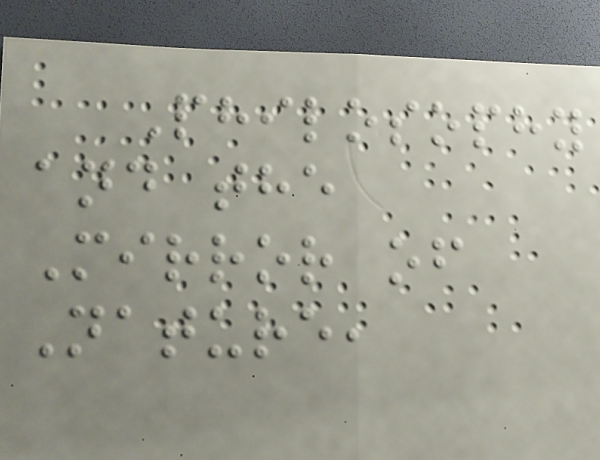Philosophy
and the
Mirror of
Nature,
